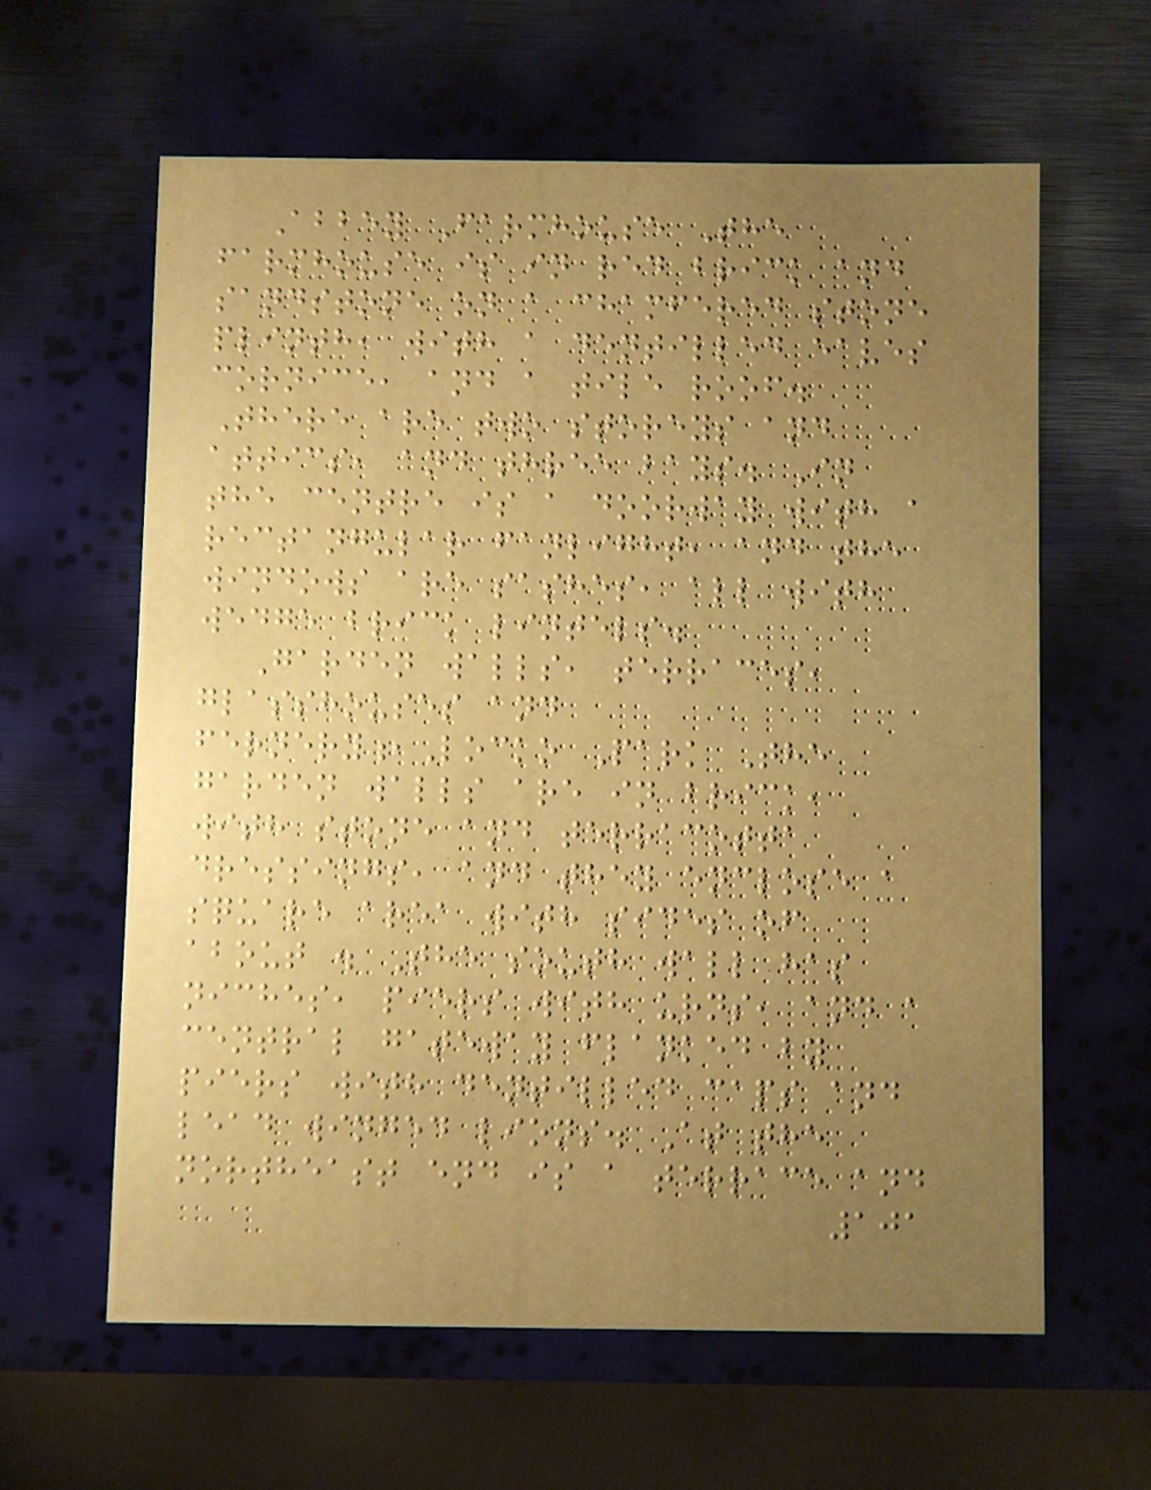Abbey Farmhouse The
farmhouse is in red brick and
sandstone on a chamfered stone
plinth, with a dentilled eaves
cornice, and a tile roof.
There are two storeys and
attics, and three bays. In
the centre is a doorway with a
rectangular fanlight, and the
windows are sashes, all with
wedge brick lintels.
Garden walls, terraces,
glasshouses and
fernery,Locko Park The
garden walls are in brick,
with stone and terracotta
dressings, and they enclose a
square area with sides of
about . The south wall has
niches, piers with urns, and a
central gateway flanked by
piers with dentilled caps and
lead winged lions. At the
northeast end is a terrace and
101
